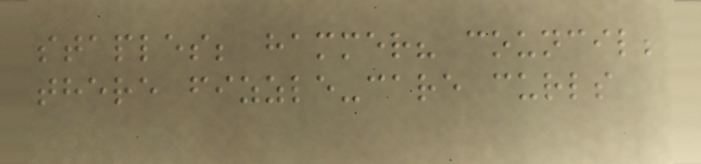staples; hammer? council;
there fizzle-care curls
